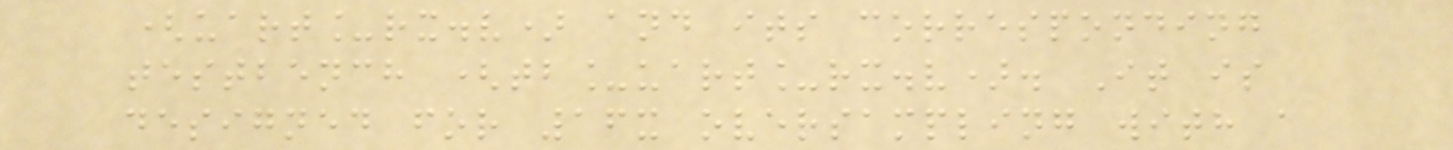(uart_rx.v) and its corresponding
testbench (tb_uart_rx.v). It is
designed for 16x oversampling with a
